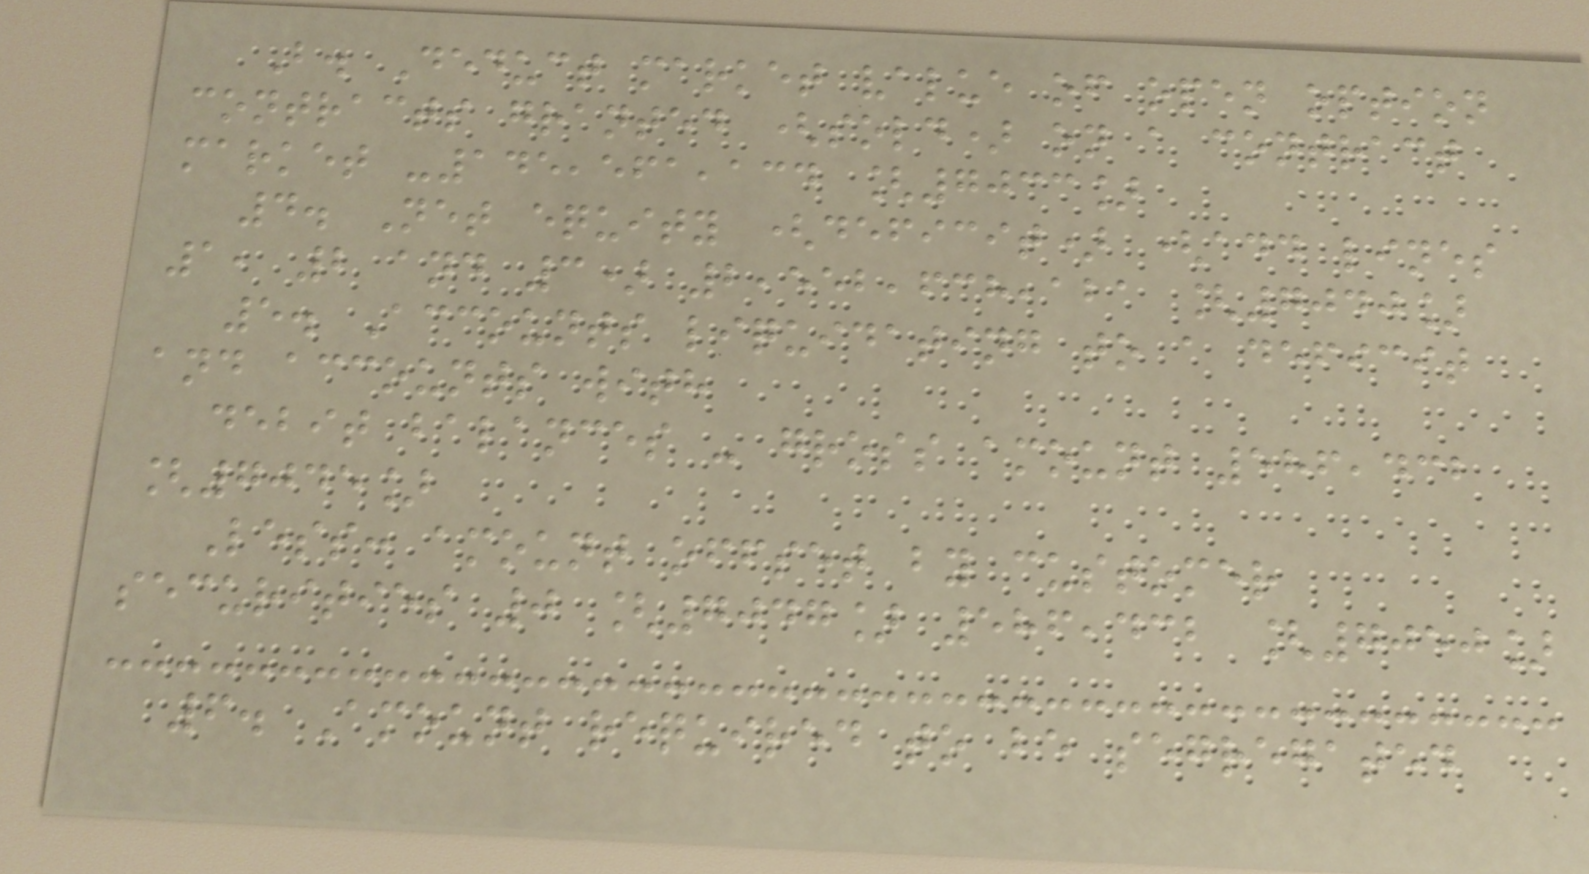B. Deduct market value of open option
contracts granted (sold) on a contract
market -145,561,134 [7033]
4. Net equity (deficit) (add lines
1, 2 and 3) 2,552,638,121 [7040]
5. Accounts liquidating to a deficit
and accounts with
debit balances - gross amount 586,432
[7045]
Less: amount offset by customer
securities 0 [7047] 586,432 [7050]
6. Amount required to be segregated
